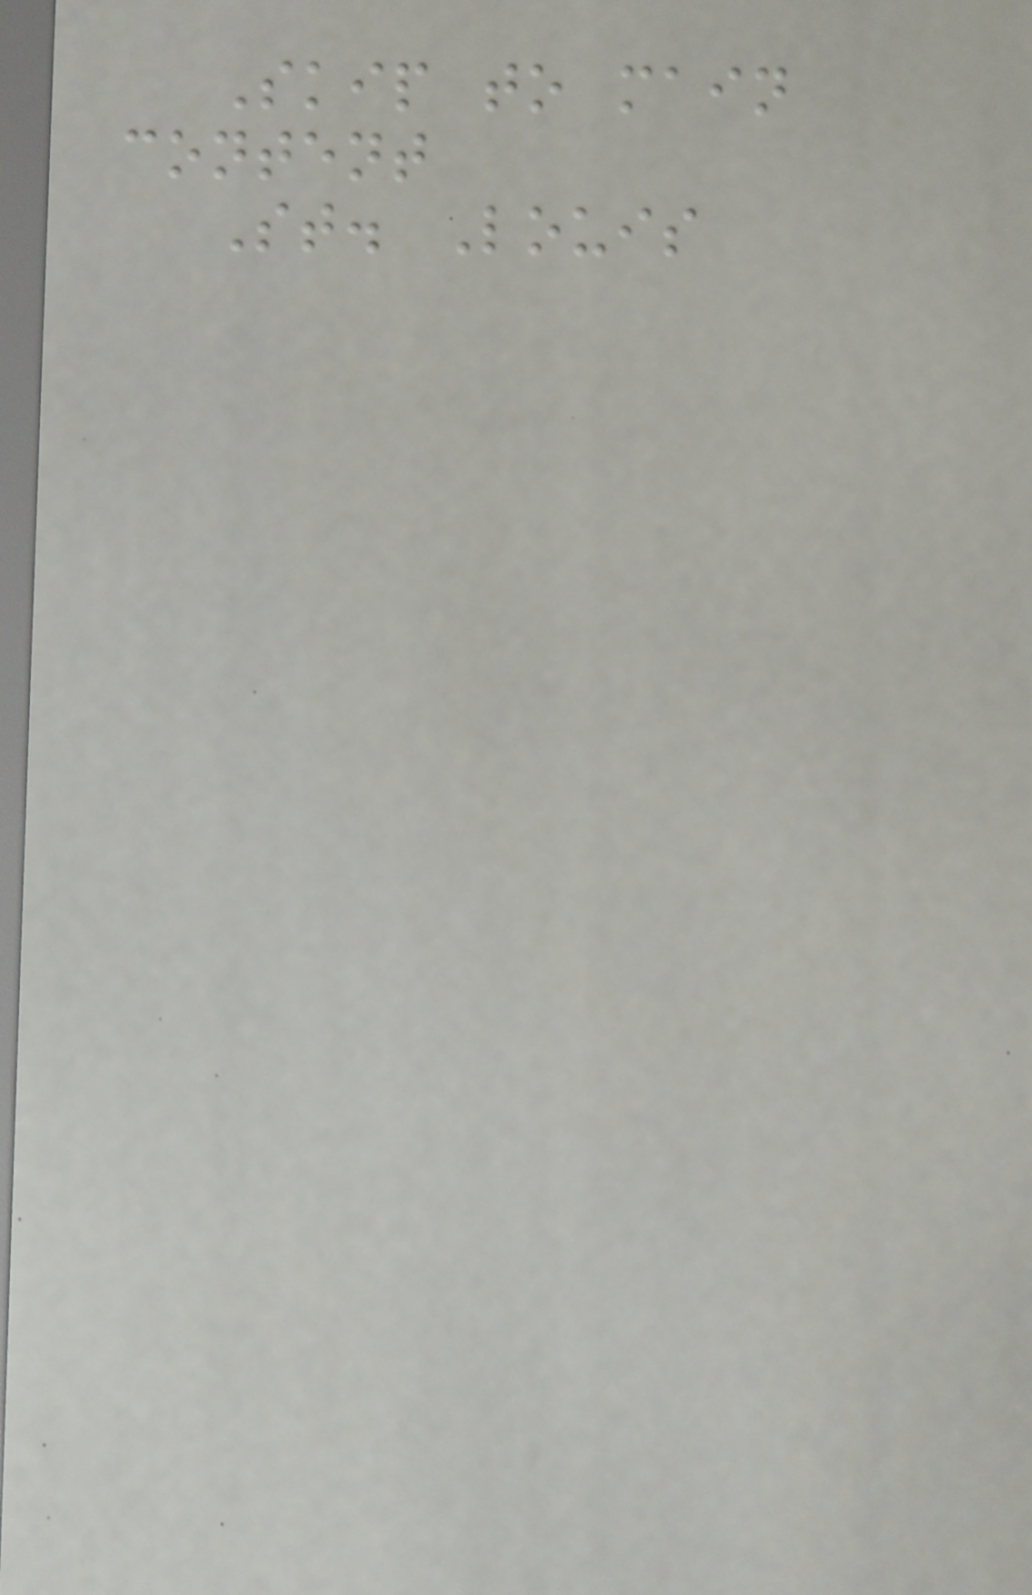Skip to main
content
St. Louis
